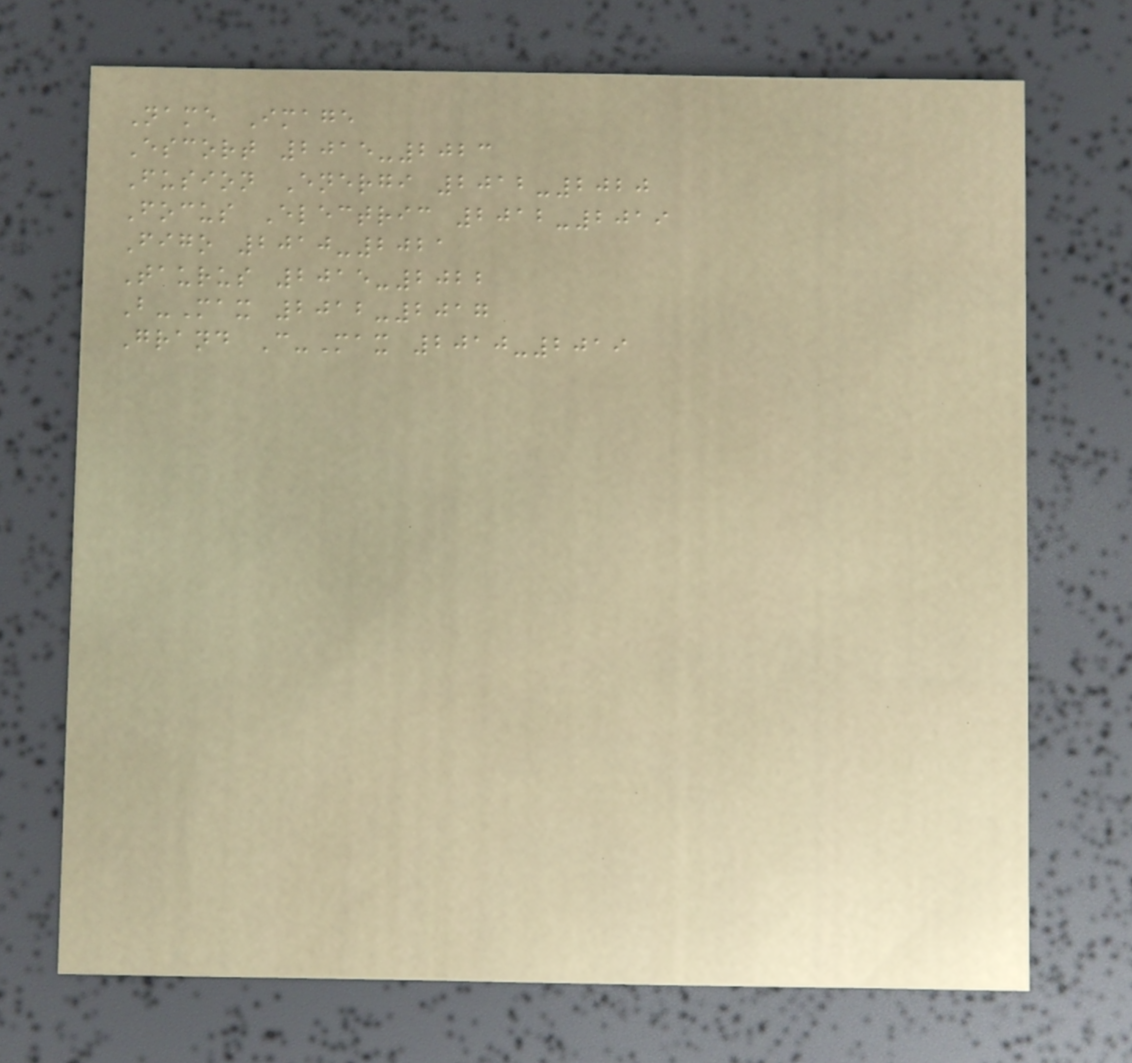Name Image
Escort 2015-2023
Fusion Energi 2012-2020
Focus Electric 2012-2019
Figo 2010-2021
Taurus 2015-2022
B-Max 2012-2017
Grand C-Max 2010-2019
